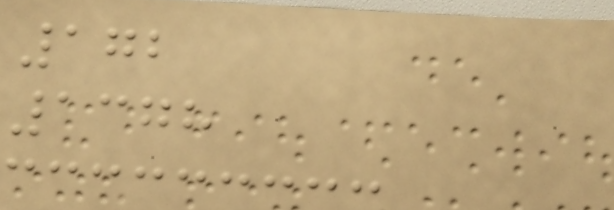172
1378
